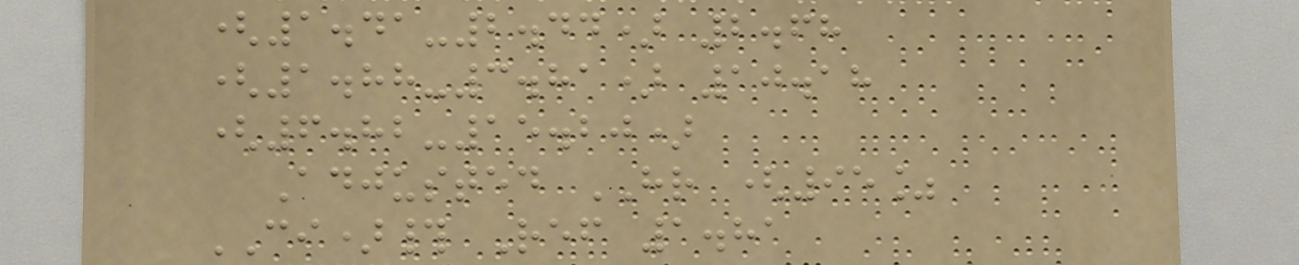(1.41-2.44) 2.68
(1.88-3.81) 10.18
(6.82-15.20)
Adjusted HR (95%
CI)# Ref 1.81
